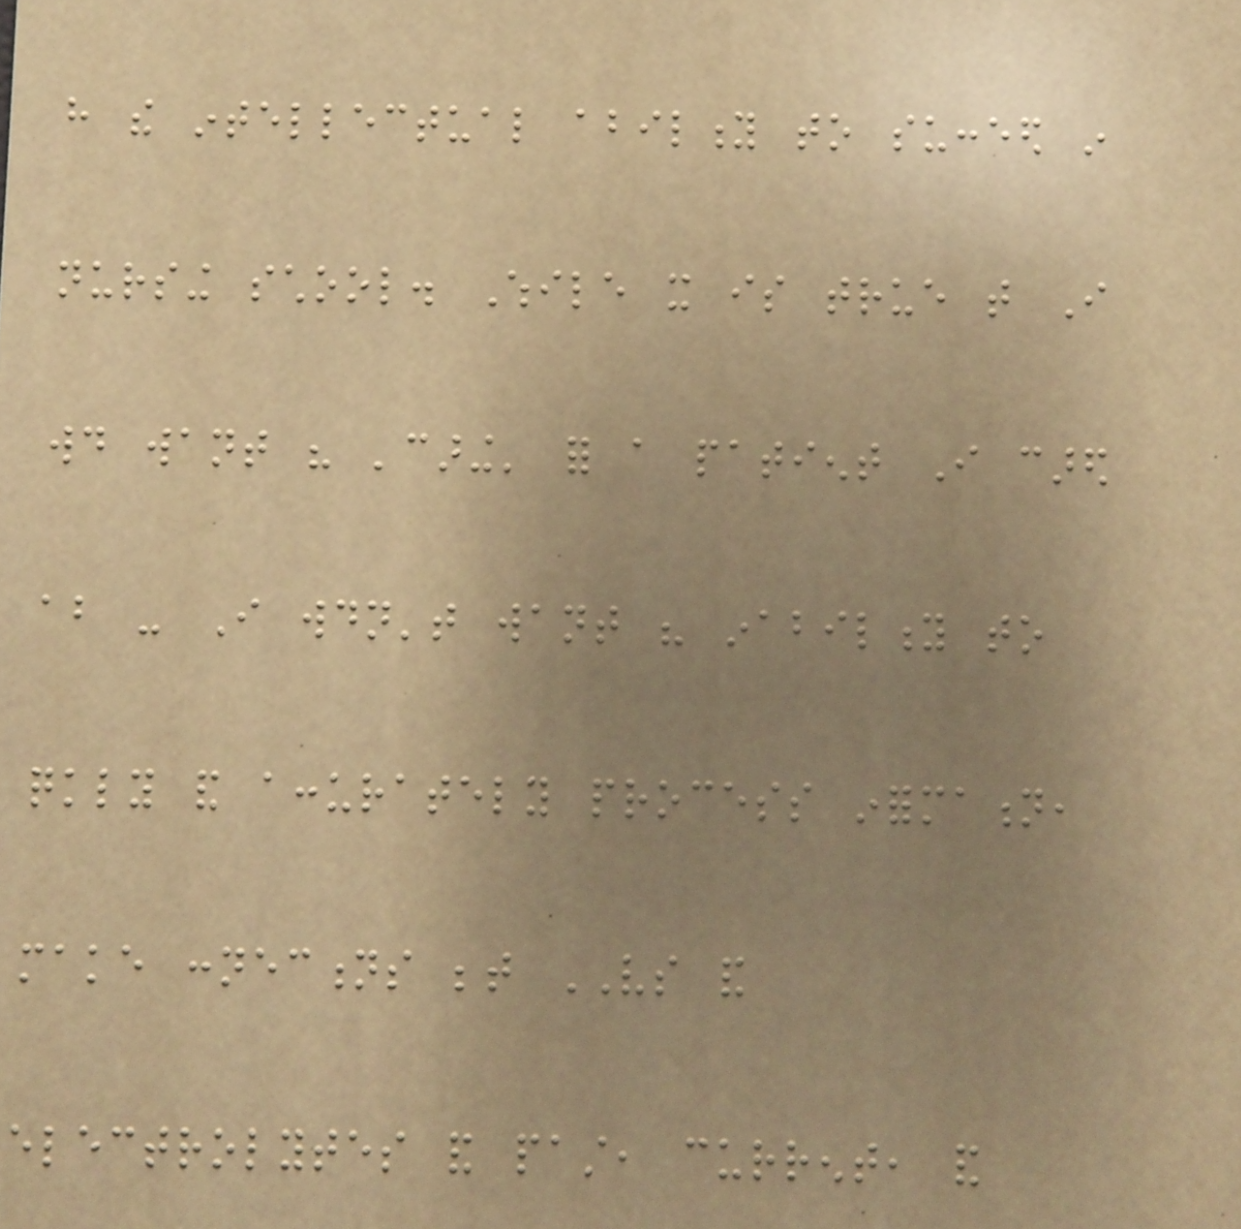have the intellectual ability to succeed in
nursing school. While it is true that I
would want his 'caring' for a patient I cared
about - I wouldn't want his inability to
quickly and accurately process information,
make connections between VS and
electrolytes and past, current, and
